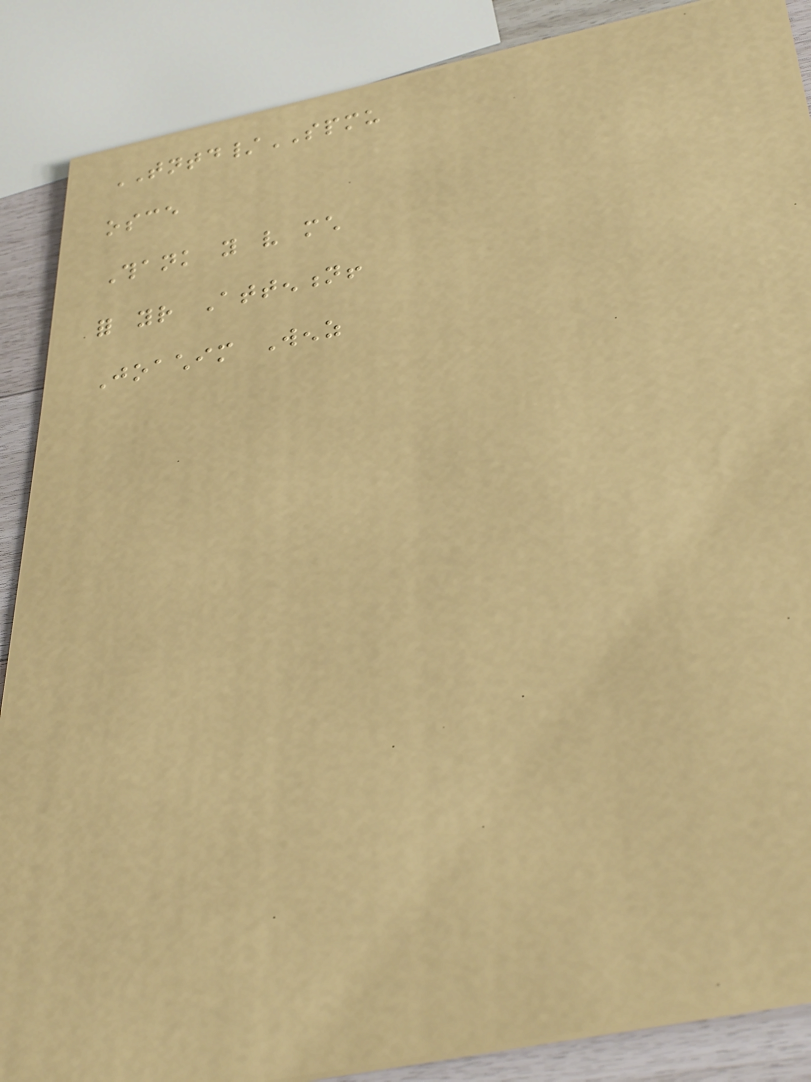TNTD/SPMU
osce
Thank you very much
for your Attention!
Joachim Wenz
